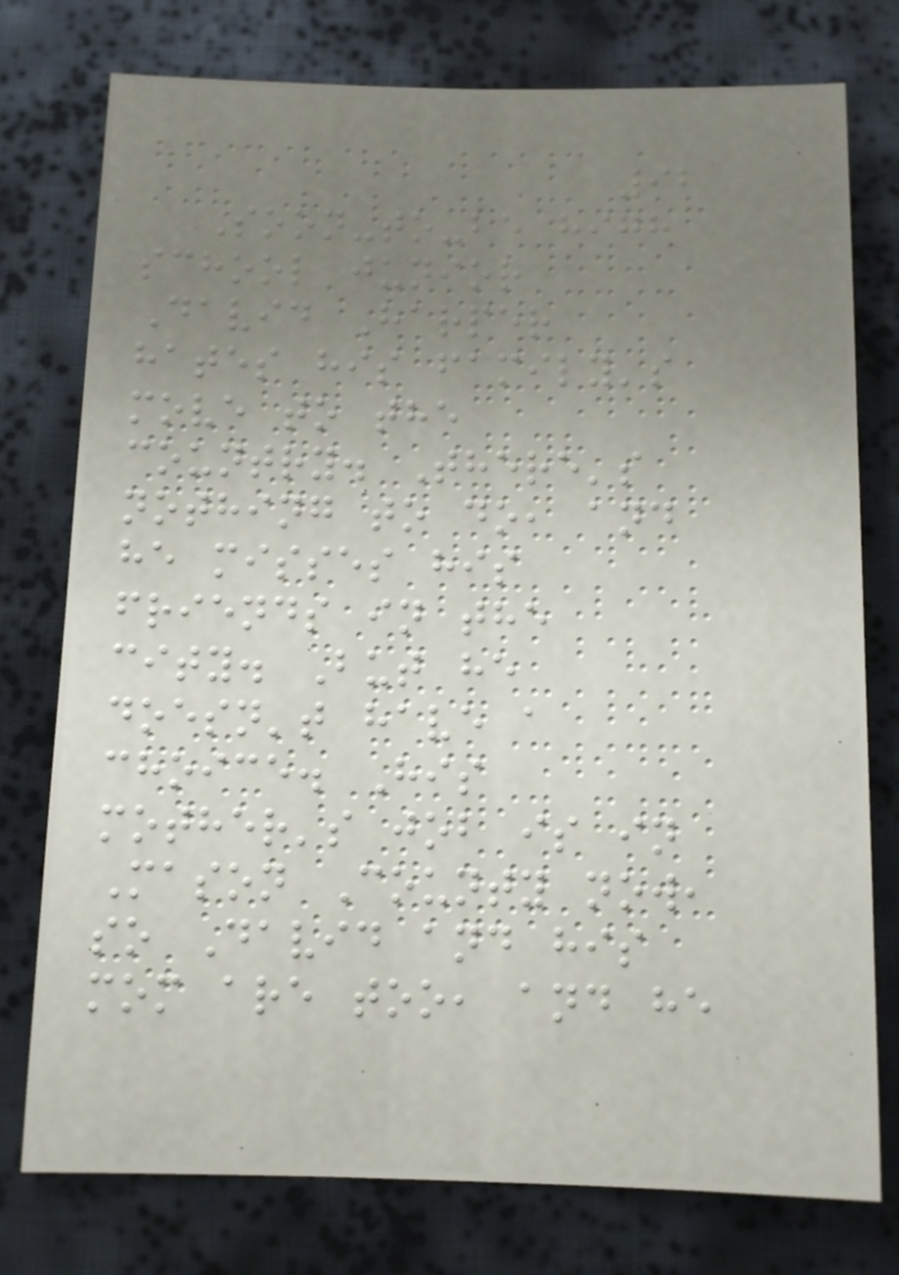92
Soon-to-be high
school junior
David Harper
hates his family's
move to the
country. There's
nothing to do, and
he misses his
friends in the
city. But he
doesn't have a
choice. His
mother's job is in
Mason County now,
so David and his
mom are too, and he
